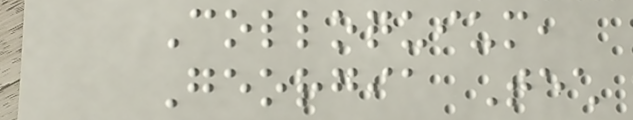Colloquium,
Georgia Tech
